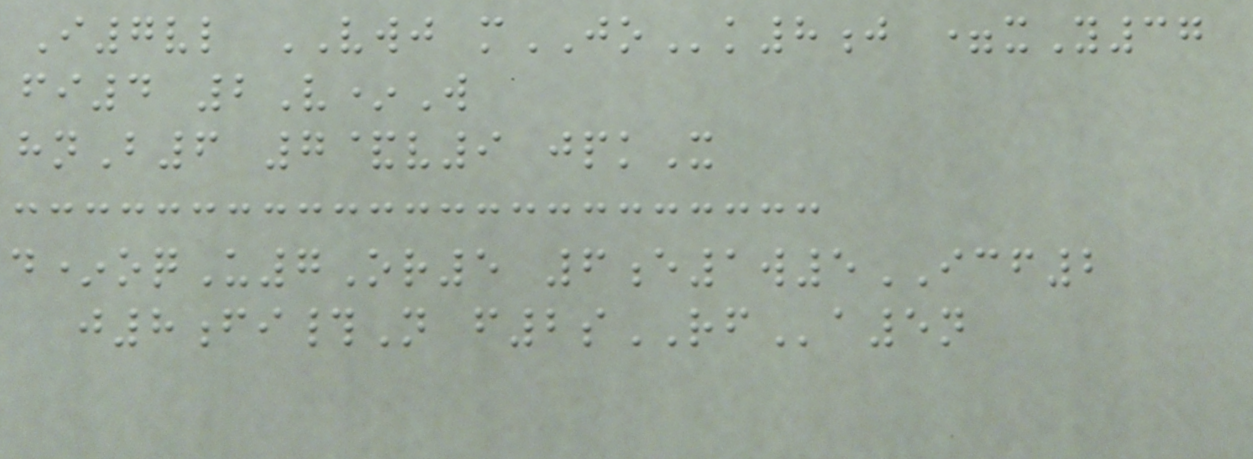I7vl VWJ mJOk8j =xY37
fi4 2V*W
hnB6 7&v9 jpkX
d*oqU7Or5 6e1w5ICF2
j8fi#N f2sRFa5n
